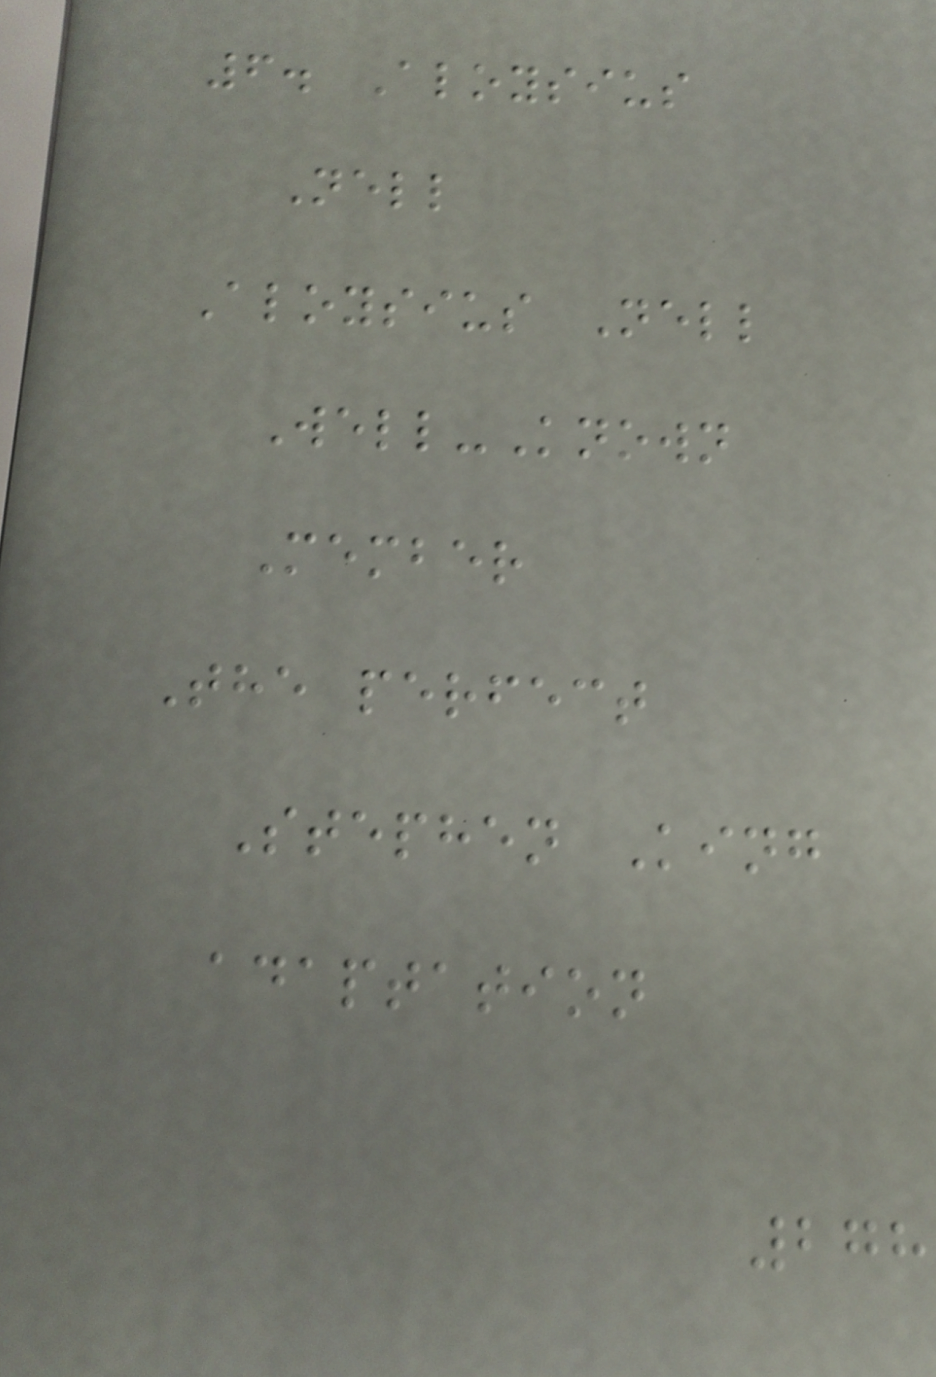6. Aloysius
Nell
Aloysius Nell
Well-Known
Member
The perfect
Stephen King
adaptation
278
